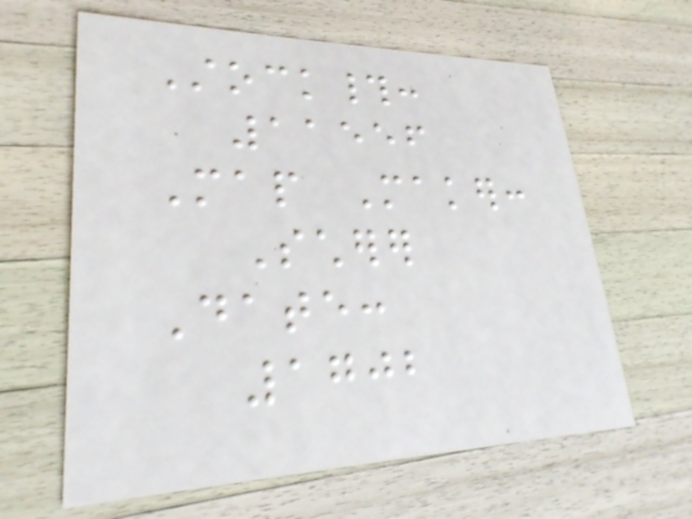Stock#:
11556
Map Maker:
Scherer
Date:
1702
